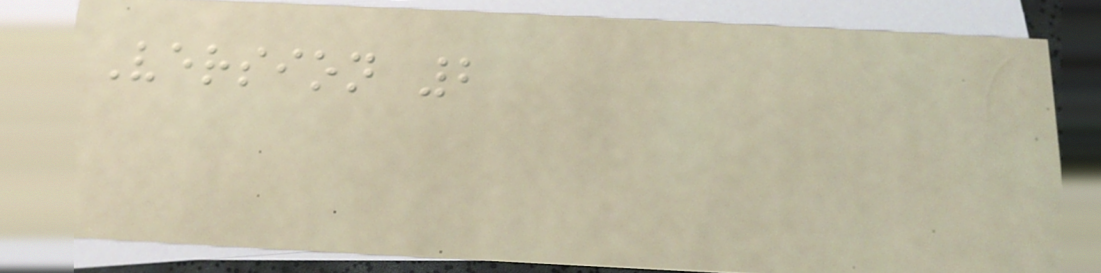Version 2
